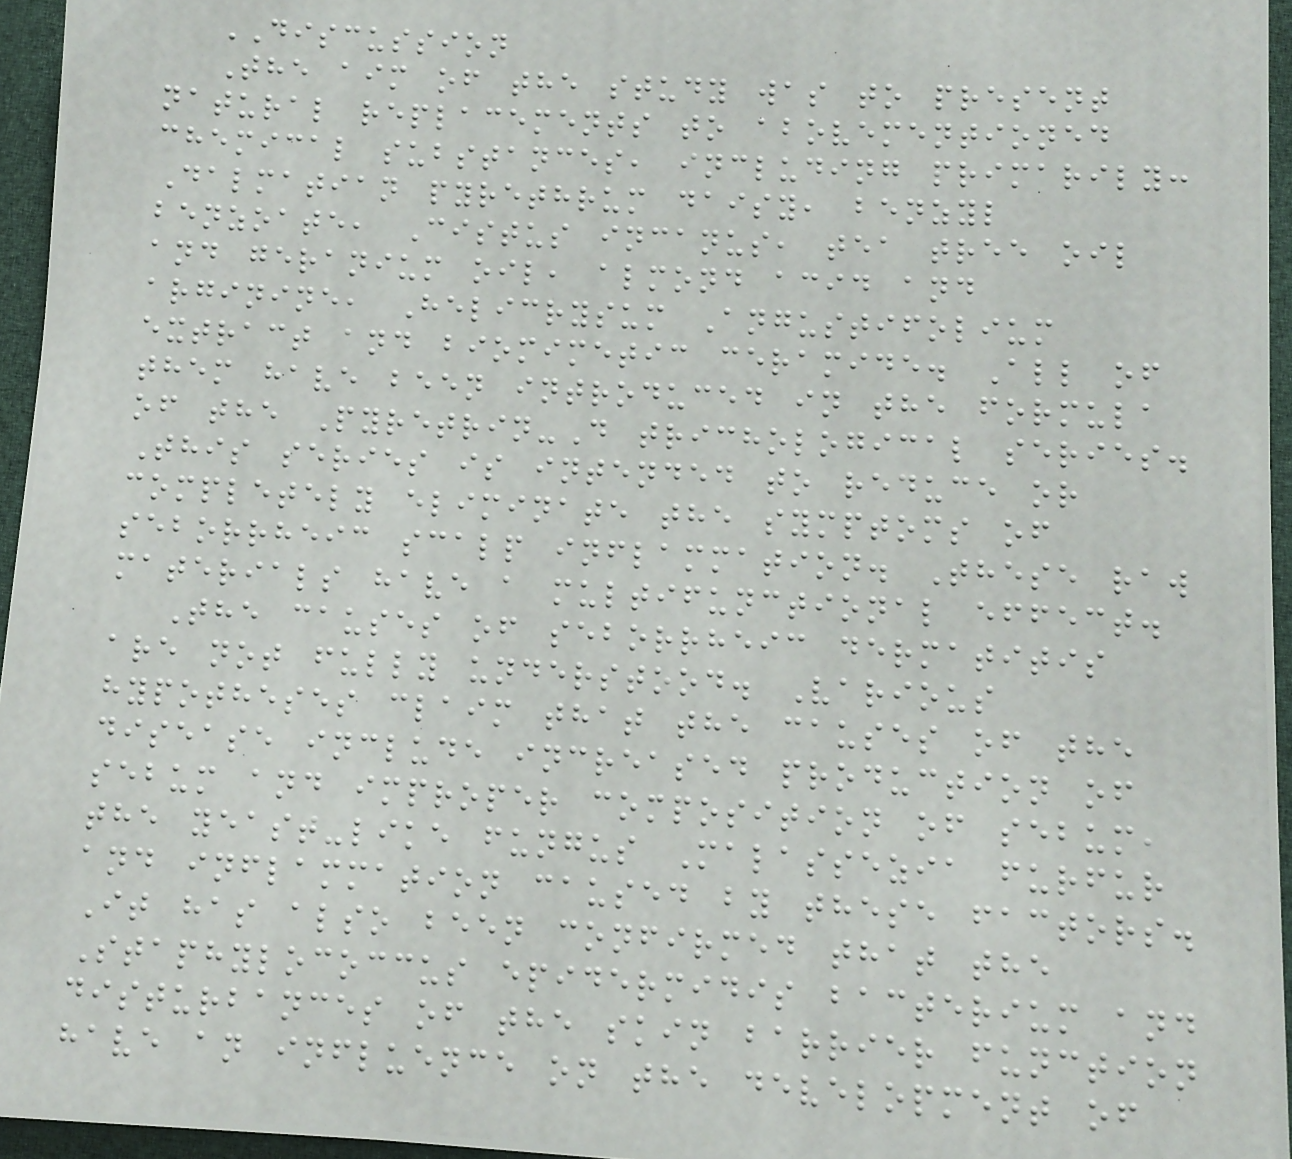DISCUSSION
The aim of the study was to present
natural replacements to abovementioned
chemical substances, including primarily:
Dalmatian pyrethrum daisy, benzyl
benzoate, Cistus incanus, tea tree oil
and geranium oil, almond acid and
arginine, Helicrysum Angustifolium
extract and biomimetic ceramide. All of
them have been introduced in the formula
of the Pyretrin-D trichological series.
This series is intended to reduce or
completely eliminate the symptoms of
seborrheic scalp inflammation. These raw
materials have a multifunctional effect.
The causes of seborrheic dermatitis
are not fully understood. Various
hypotheses claim that the causes of the
disease include increased production of
sebum and improper composition of sebum,
the yeast-like fungus Malassezia furfur
and inflammation caused by these factors.
It has also been confirmed that the
Staphylococcus epidermidis bacterium and
disturbances of the skin barrier function
have an influence on the development of
